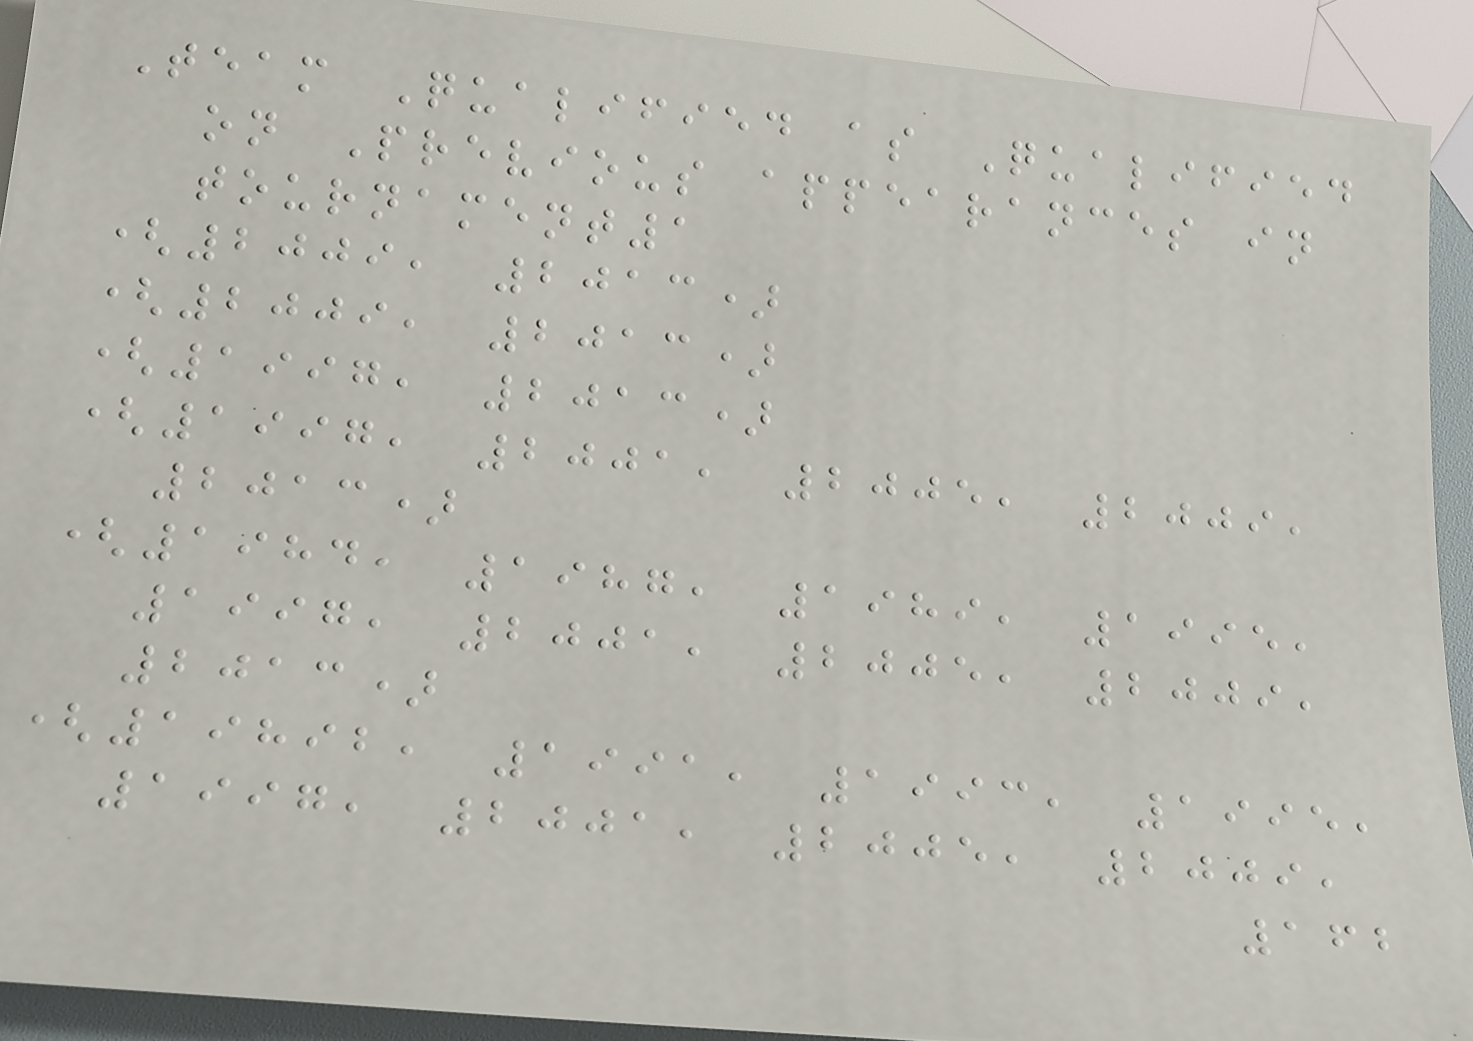Team Qualified as Qualified
on Previous appearances in
tournament1
(2009, 2013)
(2009, 2013)
(1997, 2013)
(1997, 2001, 2005, 2009,
2013)
(1984, 1987, 1989, 1995,
1997, 2001, 2005, 2009,
2013)
(19892, 1991, 1993, 1995,
1997, 2001, 2005, 2009,
162
